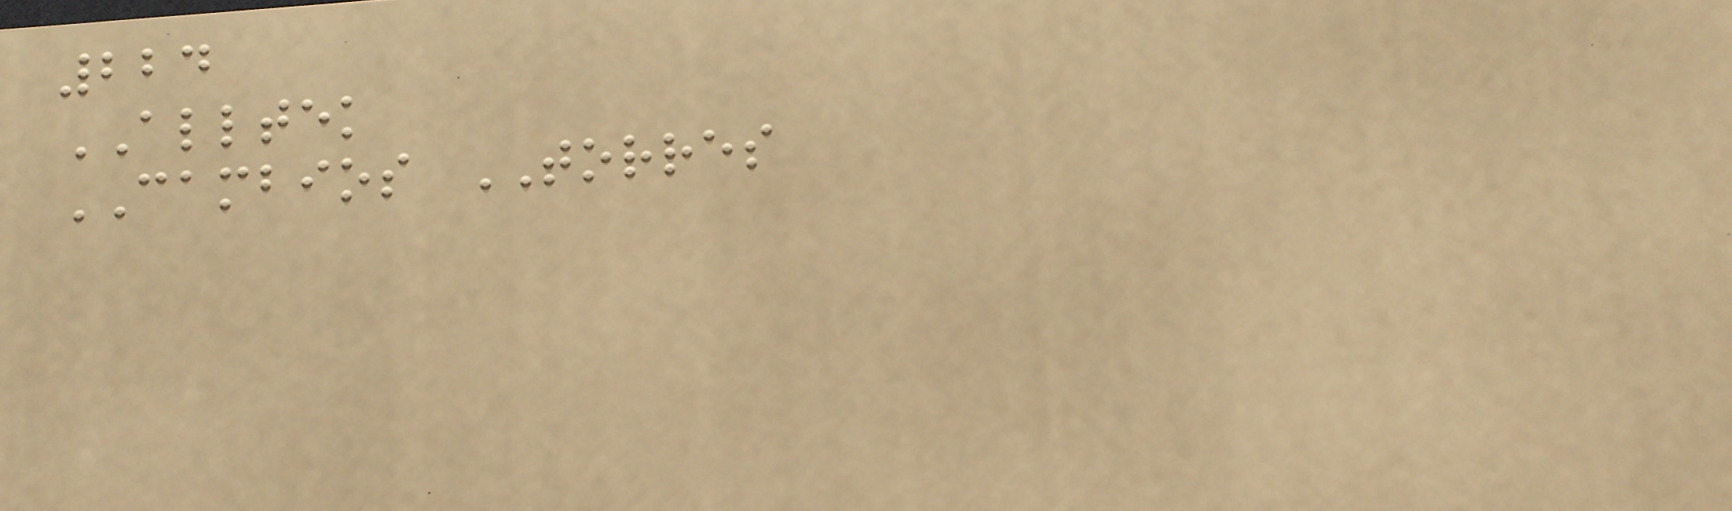224
ALLTEK
CAMBIOS TORRES
